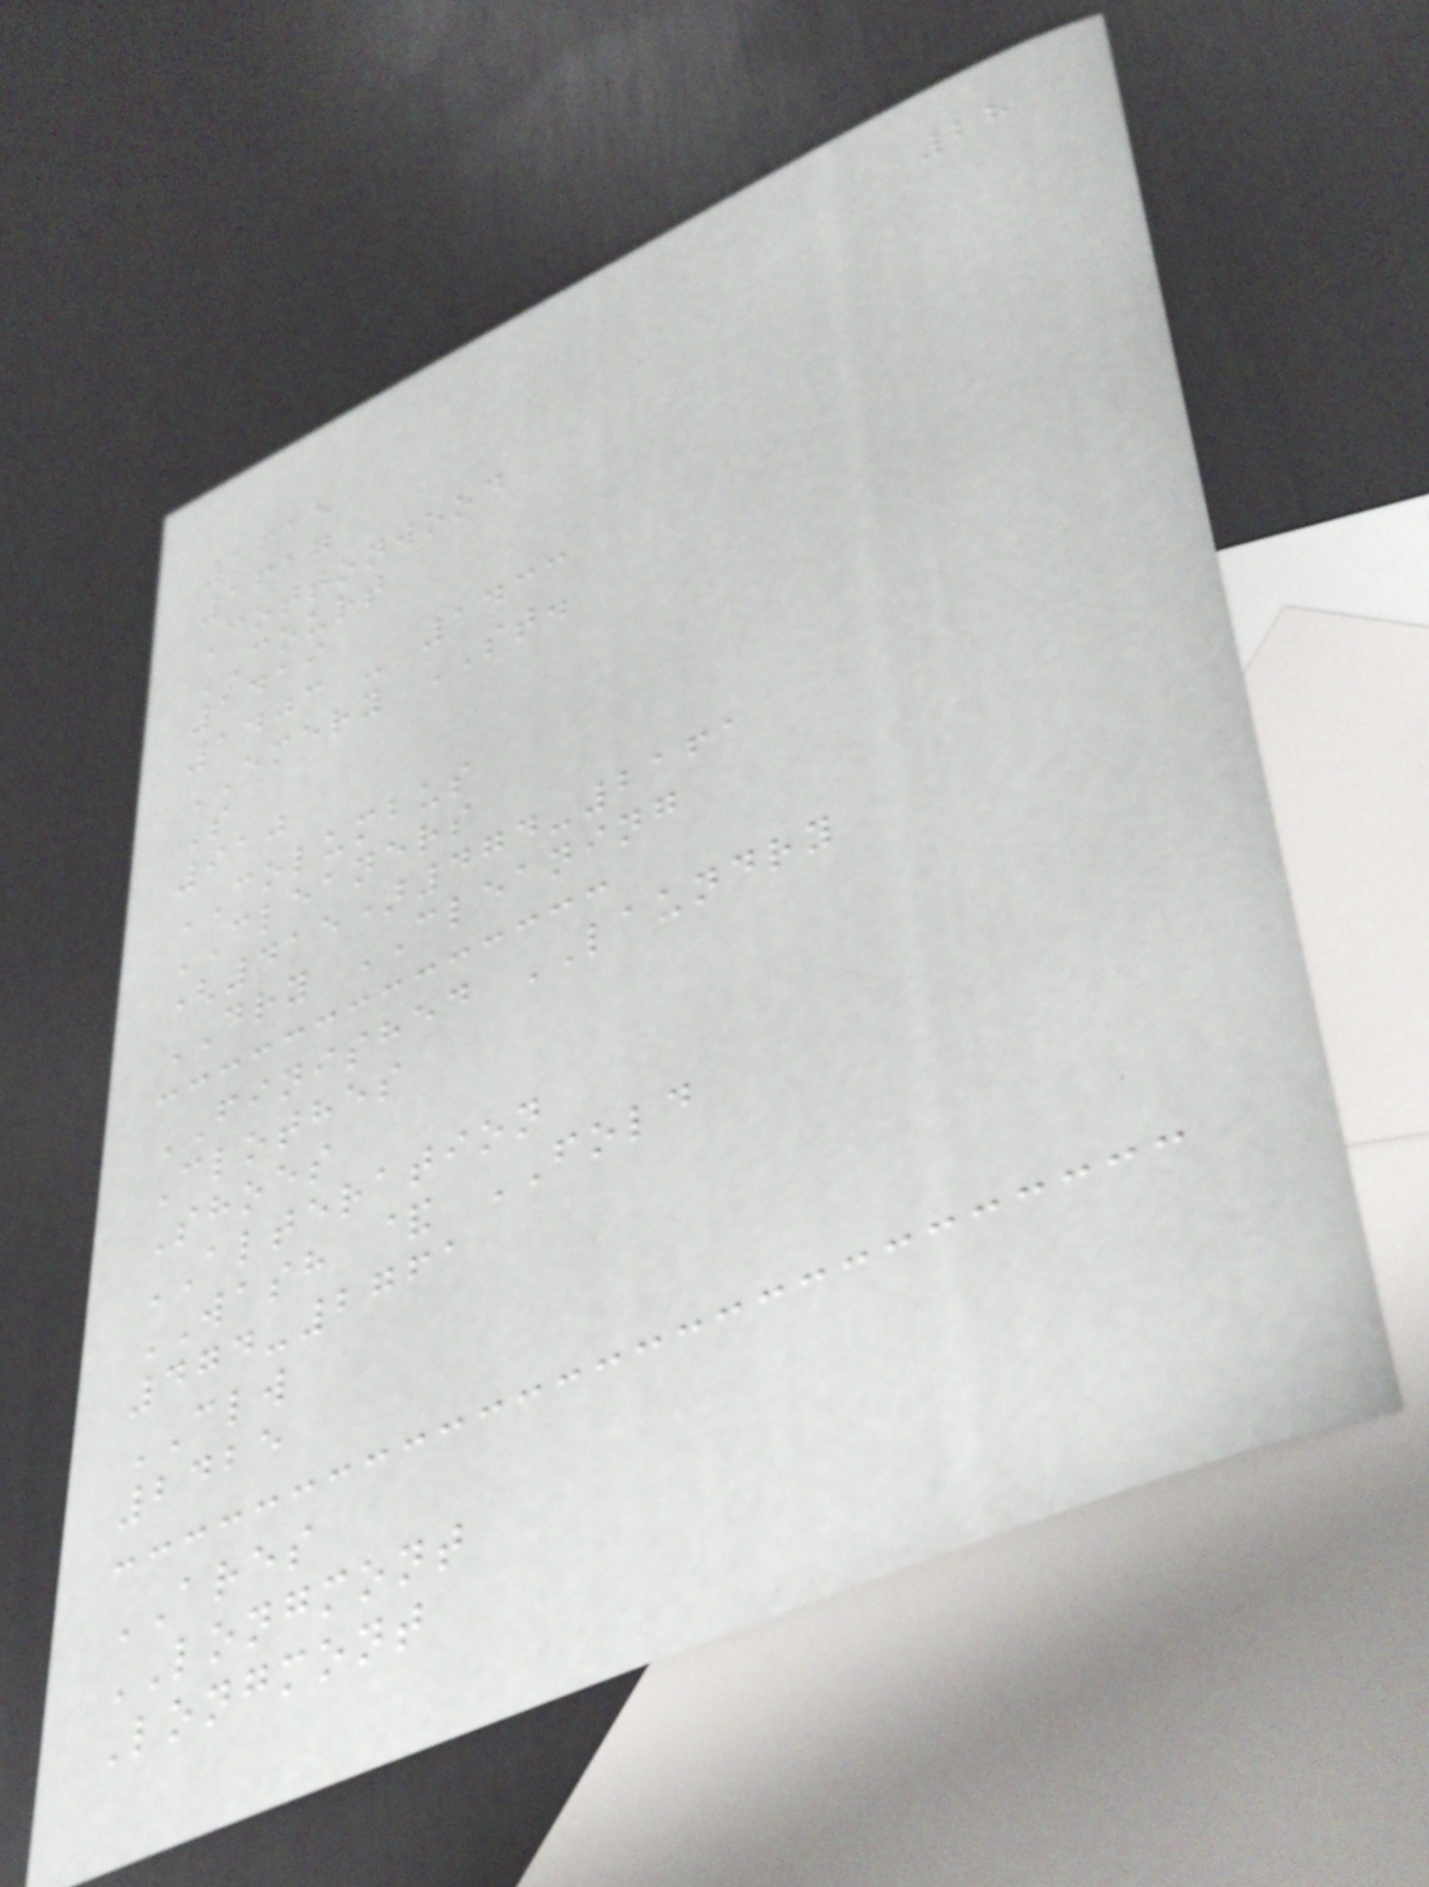28
1615
1617
Cottonwood
COURT
1419
1403 - 1433
EMERY ST.
S
910
COLUMBUS
CLEANERS
(415)474-2161
DRY CLEANING
FINISHED LAUNDRY
Clothes
Shoes
ALTERATION
WASH & FOLD
474-2761
CLW
2425
ARES
LONGMONT
Longmont
